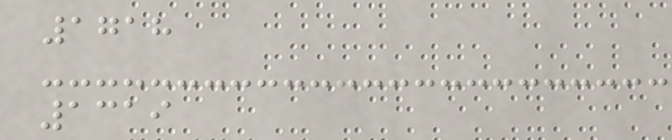1718
1319
